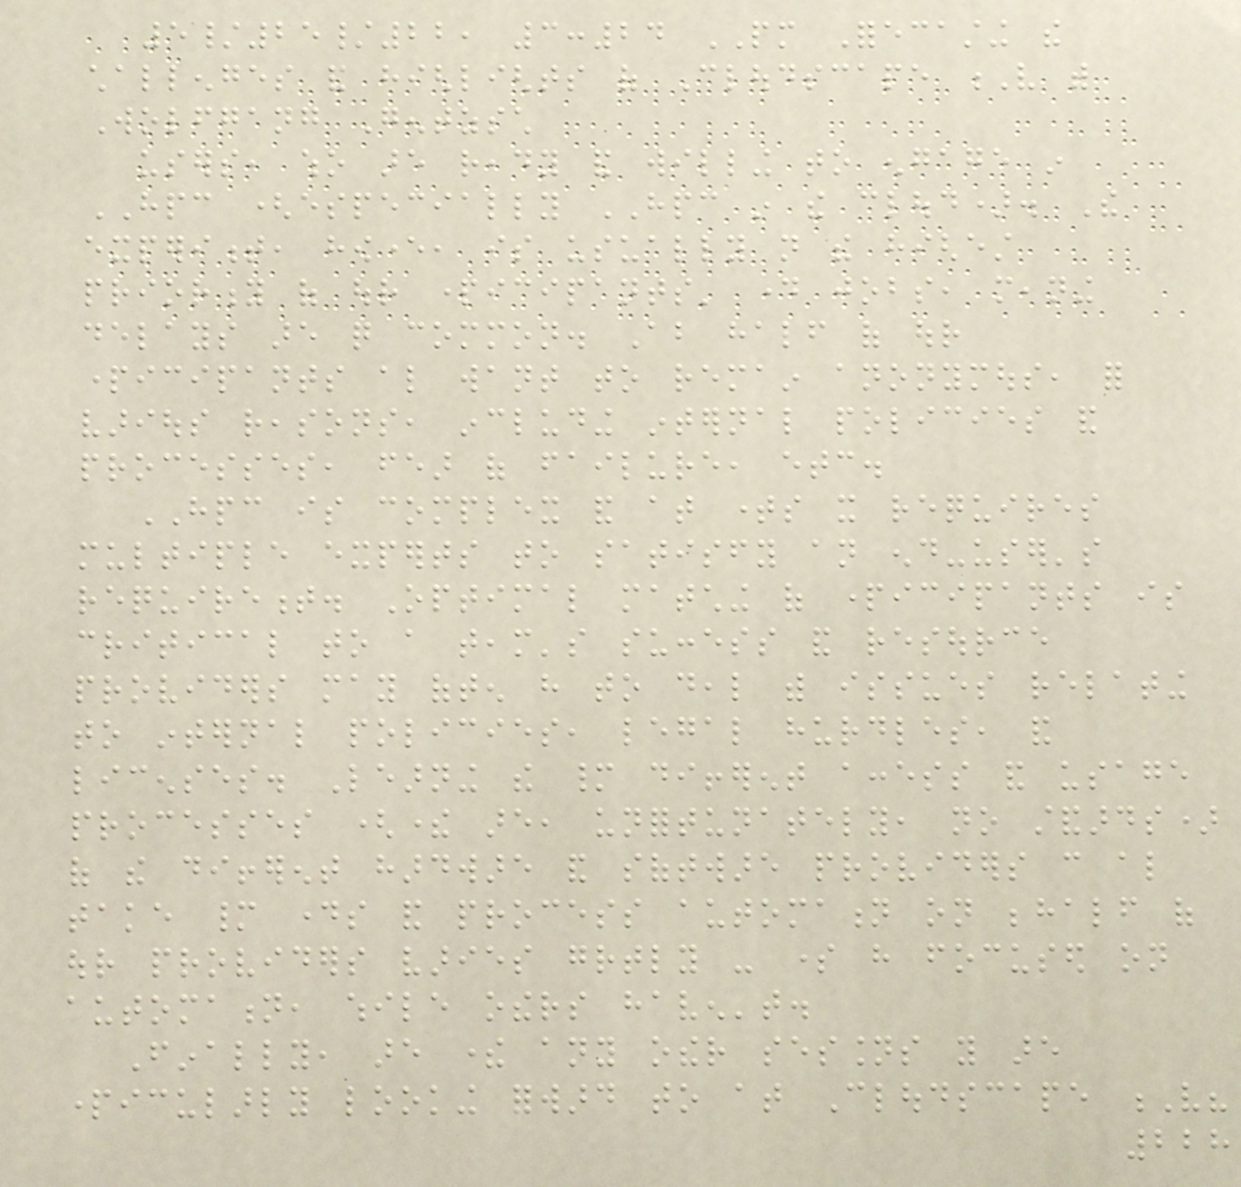5/25/22, 3:24 PM Forecasting the
challenges and highlights of Cloudscape V with
Wolfgang Gentzsch
users, who are ready and willing to engage in
HPC (especially HPC in the cloud). The
experiment, however, is usually not the highest
priority of our participants' day jobs, meaning
delays are quite common. About half of our
participants also want to remain anonymous, for
various reasons, including internal policies and
processes, fear of failure, etc.
HPC is complex and at times it requires
multiple experts to satisfy an end-user's
requirement. Optimal matching of participants is
critical to a team's success and resource
providers may often have to deal with issues relating
to internal policies, legal hurdles, and
licenses. Learning the many different access and usage
processes (there are, unfortunately, no standards)
of the different hardware and software providers can also
take many days and process automation on behalf of
our providers varies greatly - some have focused on
automation, while others haven't.
Finally, are there any other sessions you are
particularly looking forward to at Cloudscape V?
228
